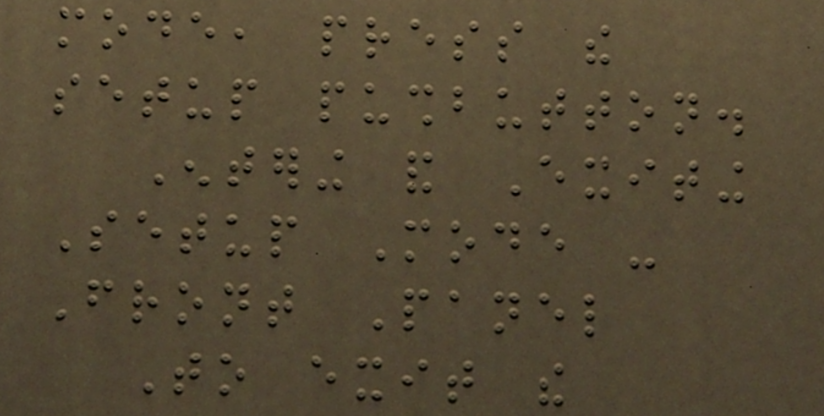mode, press the
setup pushbutton.
Entering and Exiting
Setup Mode -
Front Panel
To exit the
